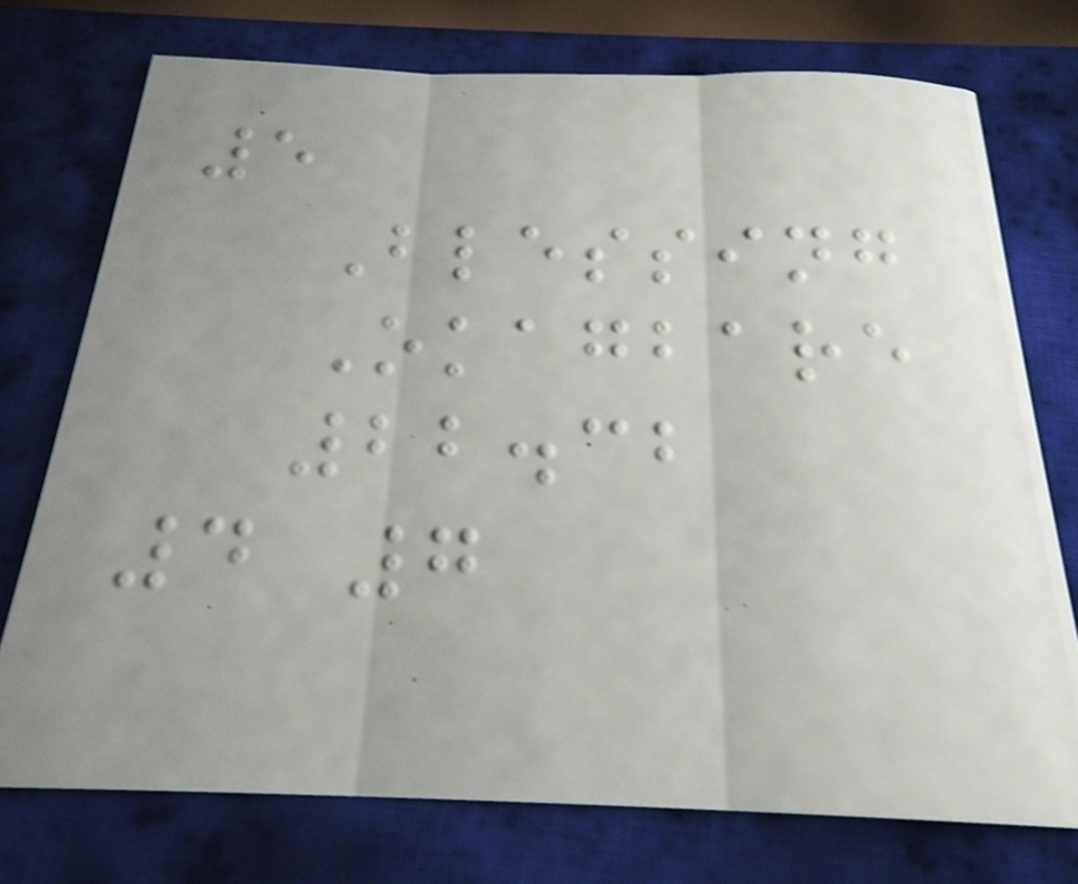5
Blessing
Okagbare
22.32
4 7
